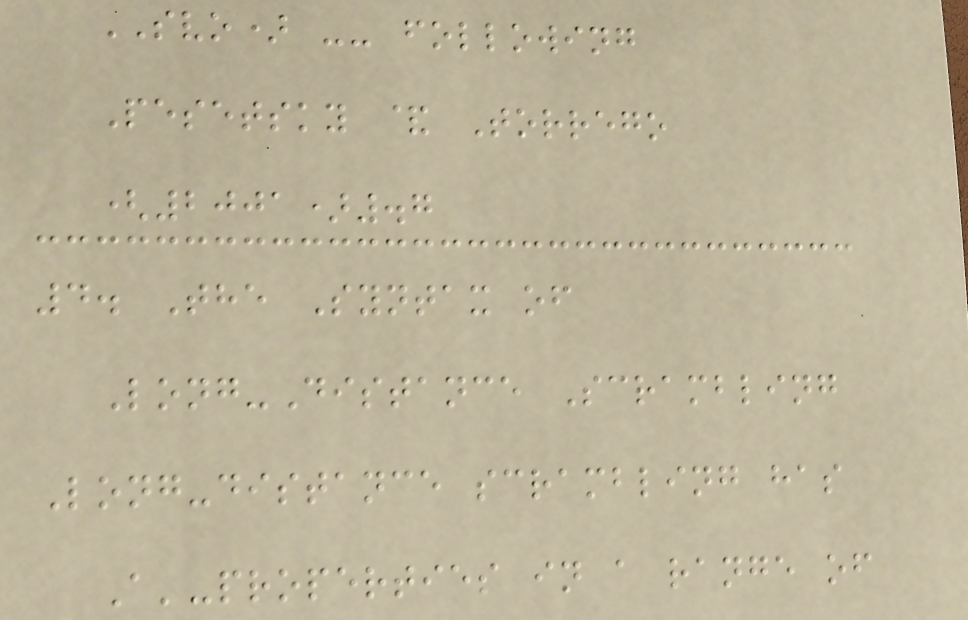SVO) -- following
Pesetsky & Torrego
(2001).7
4. The Syntax of
Long-Distance Scrambling
Long-distance scrambling has
A'-properties in a range of
